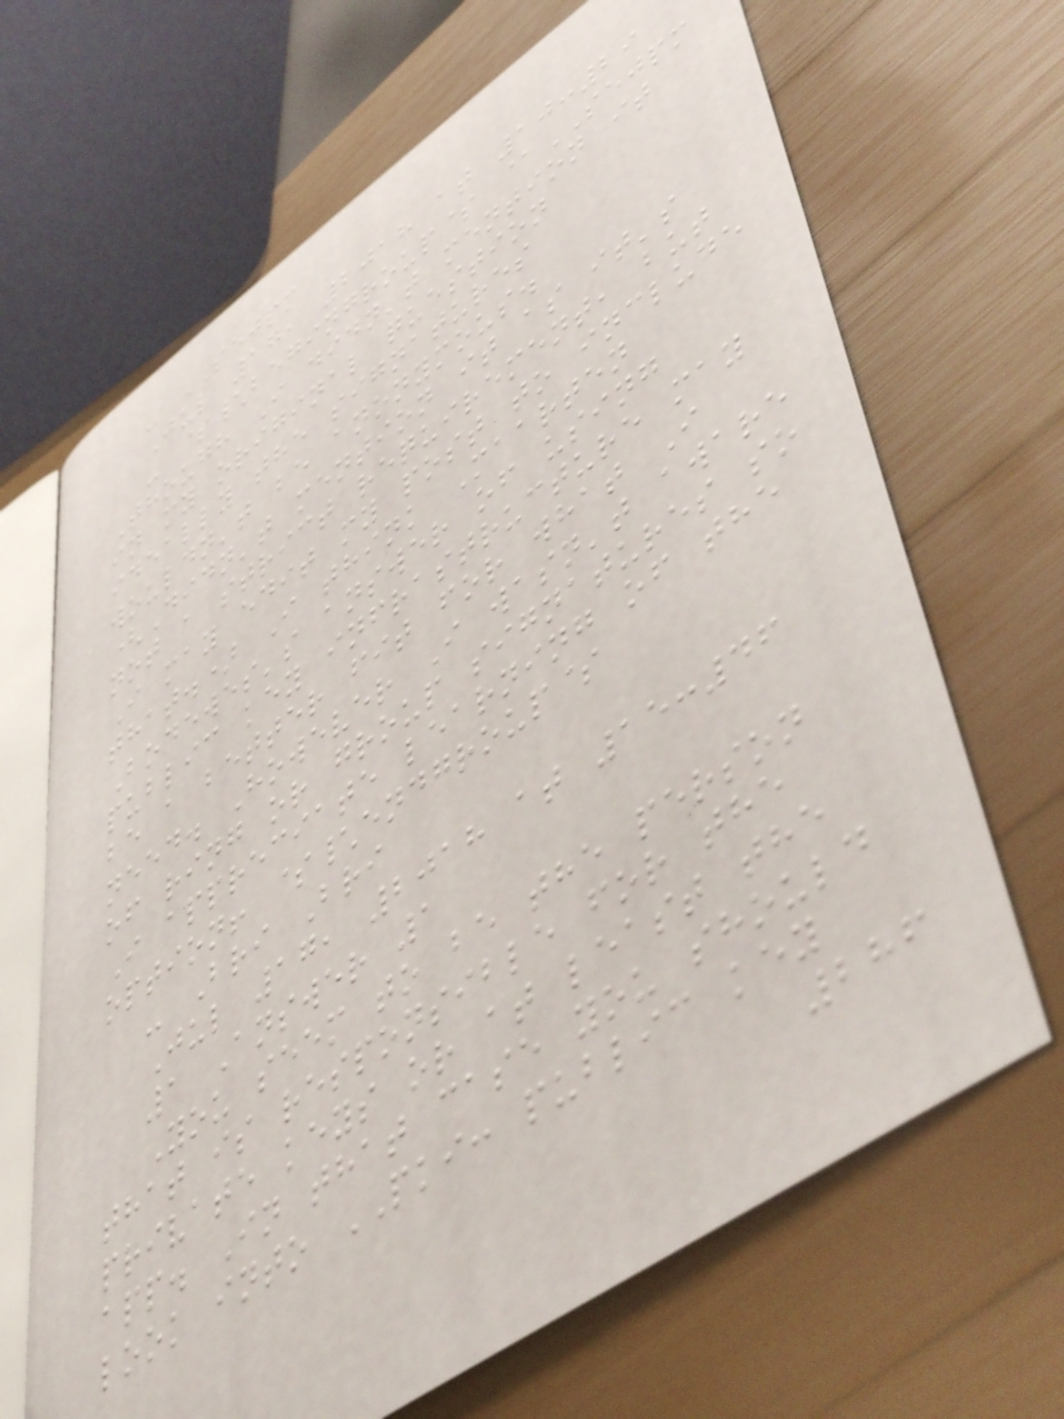- SEJPM
Jul 17, 2018 at 10:29
- $\begingroup$ @SEJPM
Though I didn't mention it
in my original question
ideally the signatures
wouldn't be anonymous.
(Didn't mention it as it's
not a strict requirement, but
I may edit my post to include
that.) I think Maarten
Bodewes's answer of using
public key infrastructure may
be a better fit for what I
need. However I wasn't aware
of ring or group signatures so
I appreciate learning of the
option! $\endgroup$
- Bri Bri
Jul 17, 2018 at 15:46
1 Answer 1
You seem to be the person
that is responsible for the
private keys or at least the
app. In that case you should
look into PKI: public key
286
